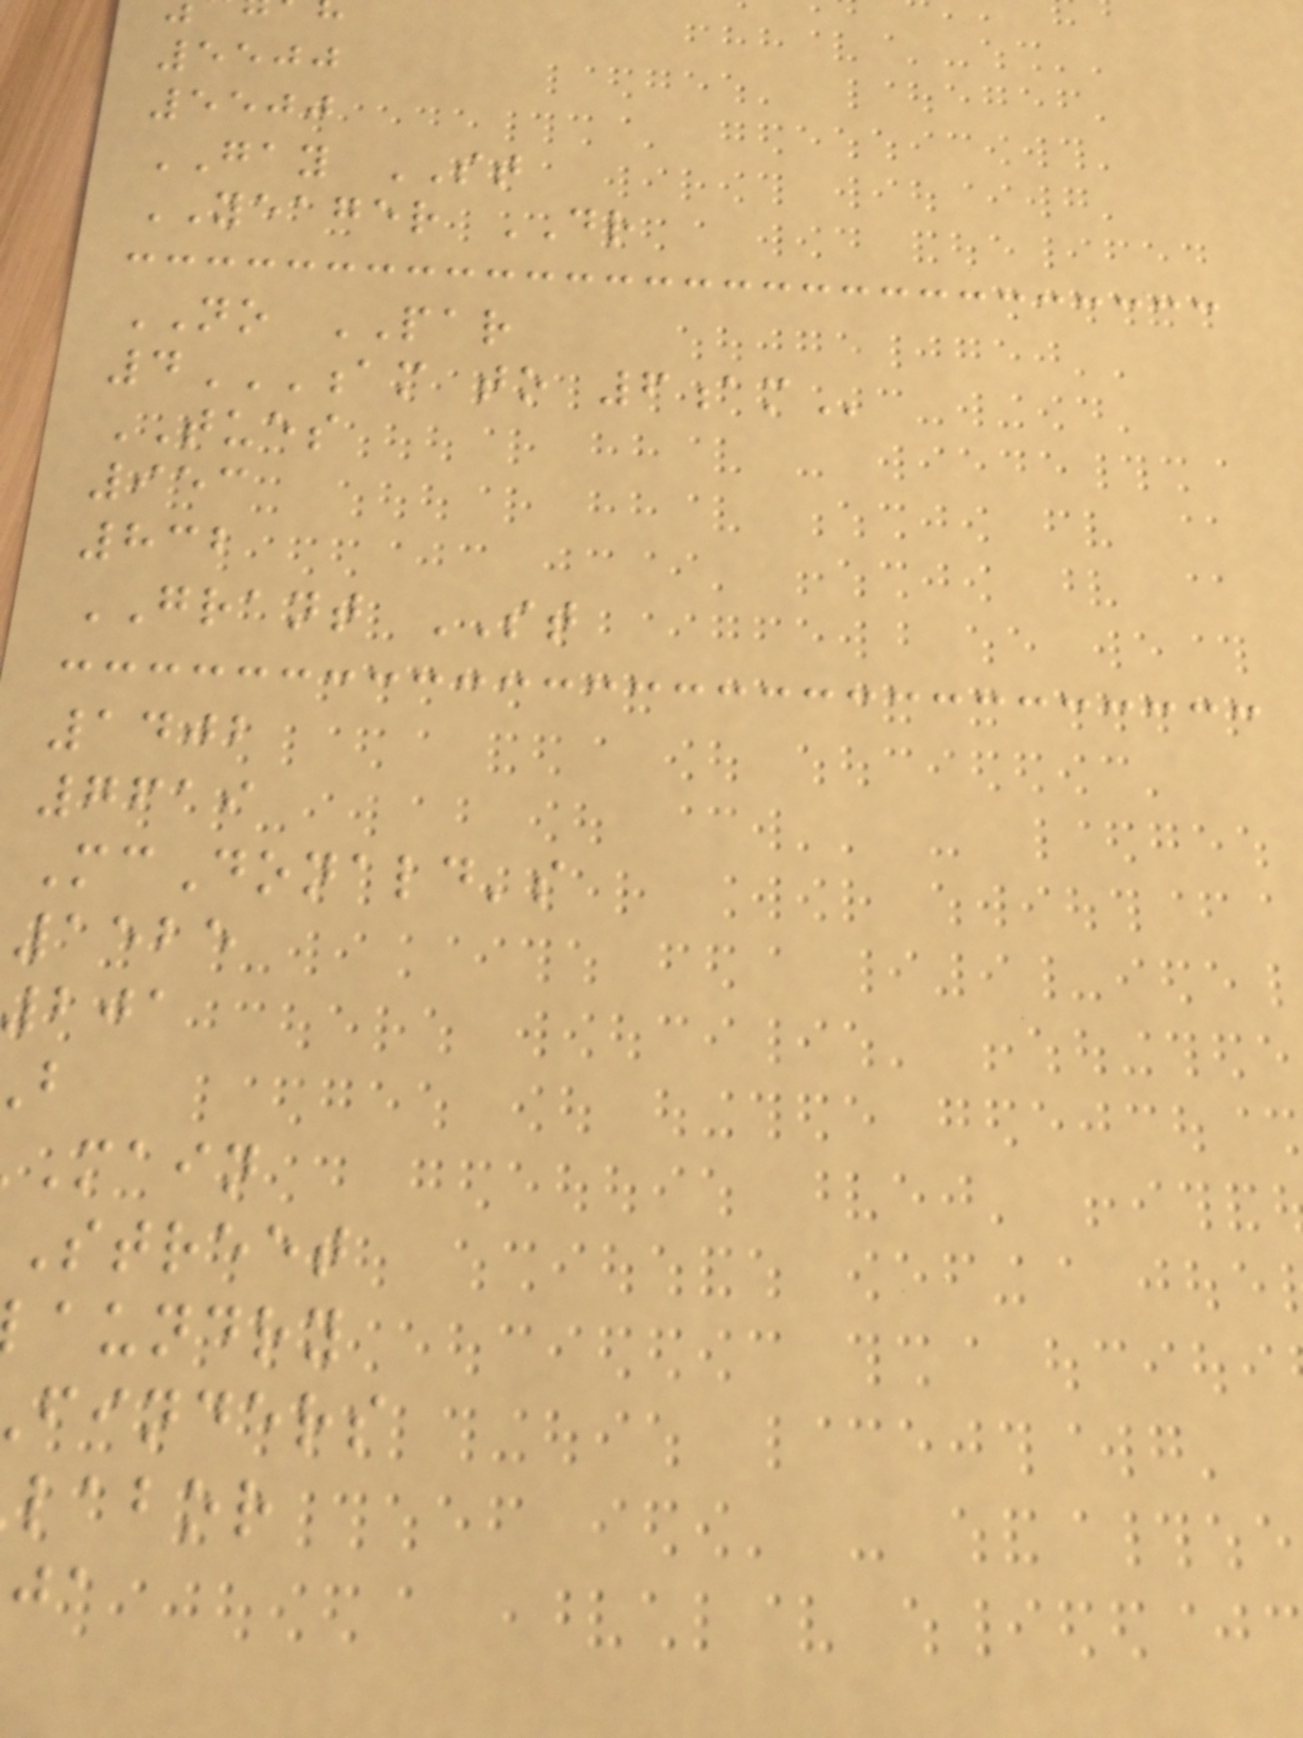5500
5500
GAY ST
YEAGER DR
NO PAR
4AM TO 6AM
TUES
953
832
GRANT ST
1402
7619
McDonald's
1525
201
main
street
aundry
finders
labor
